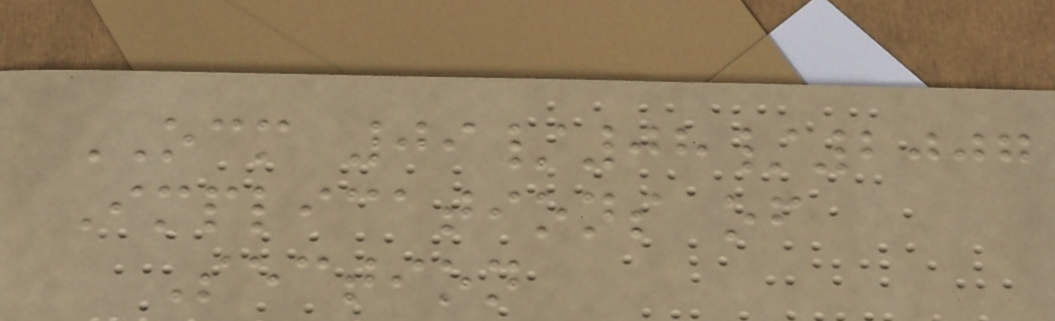OCM 09/08/2007
Implications of
Section
